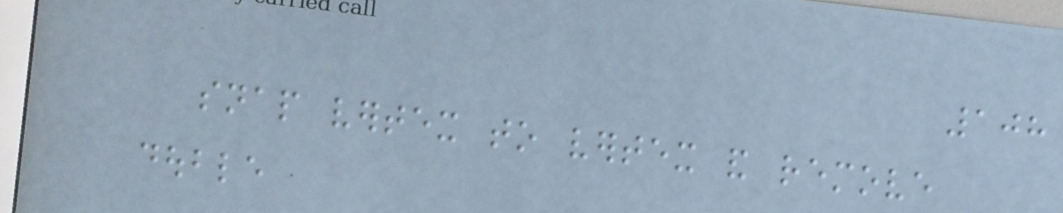108
snap vertex to vertex and remove
double
